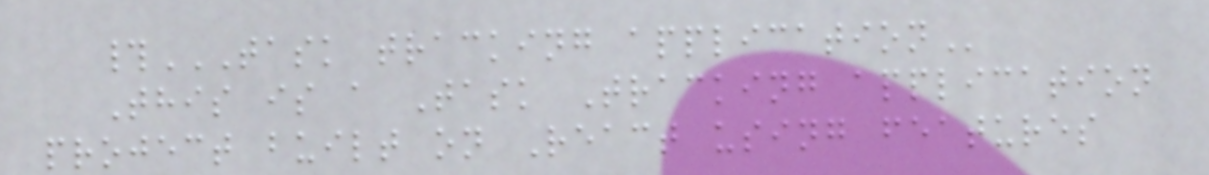#TASK TRACKING APPLICATION
This is a Task Tracking application
project built on React using features
